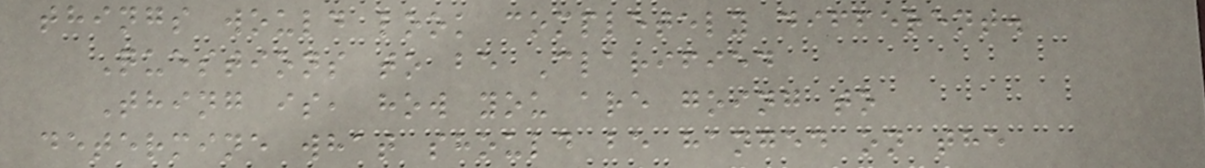things would look completely different.
Questions to be Clarified
Thing is, how you are going to
determine what should be hanged on the
